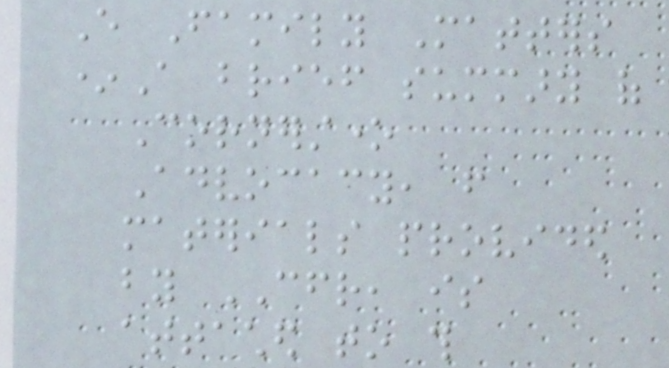Every Family Matters
*A brief summary of
Cornerstone
Advocacy, from
materials provided
by CFR, is
attached to this
